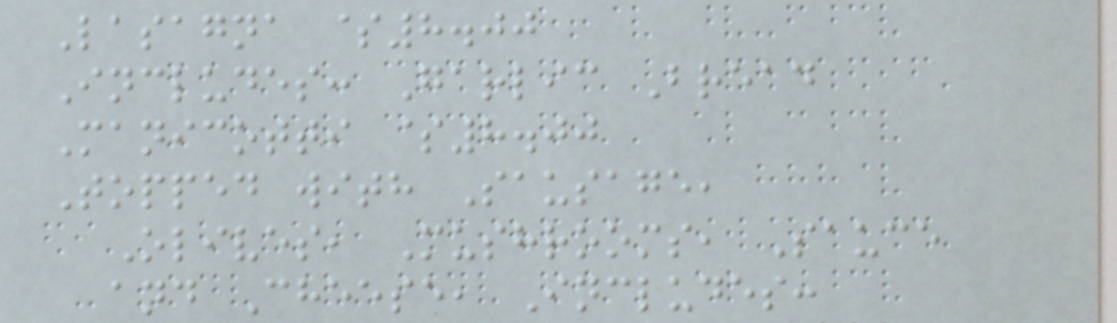Lasagna $8.00
Includes: Garlic Bread
Manicotti $8.00
Topped with Sausage,
Olives, Mushrooms, Sauce
and Cheese, Includes:
